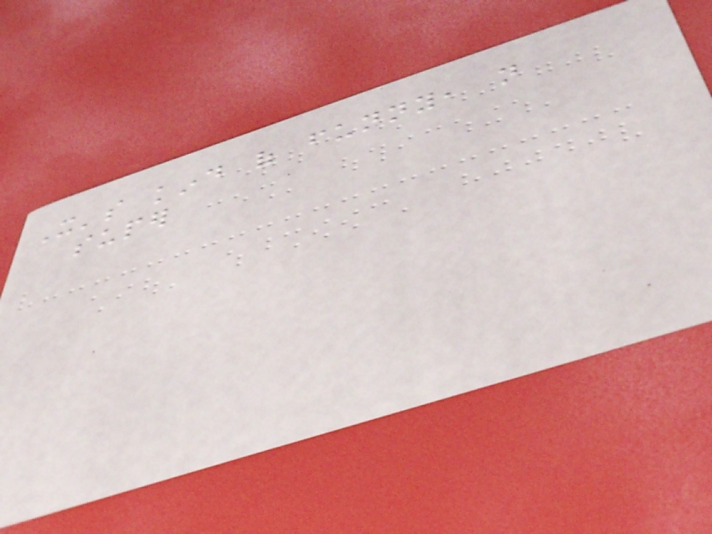It's kind of funny, not
super
